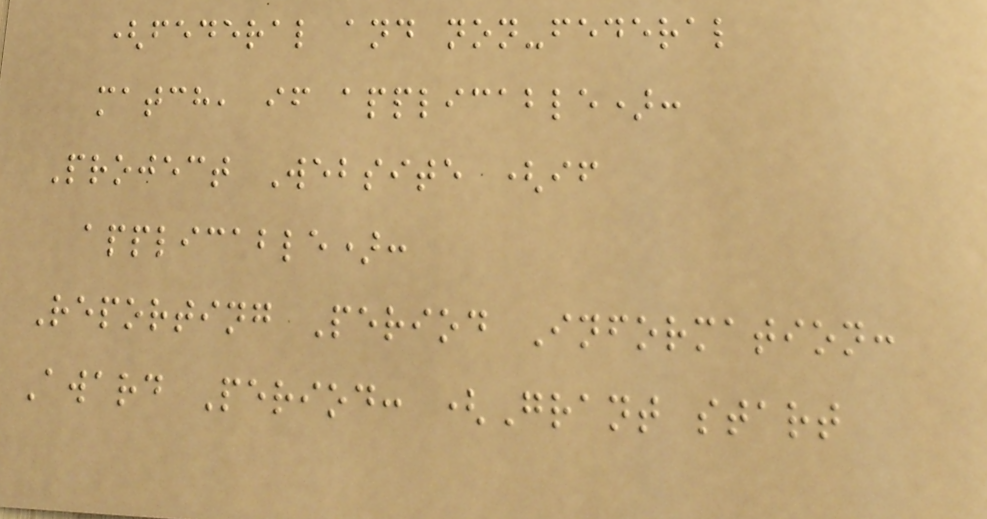(federal and non-federal
match, if applicable):
Project Website (if
applicable):
Reporting Period Information:
Award Period: (Grant start
